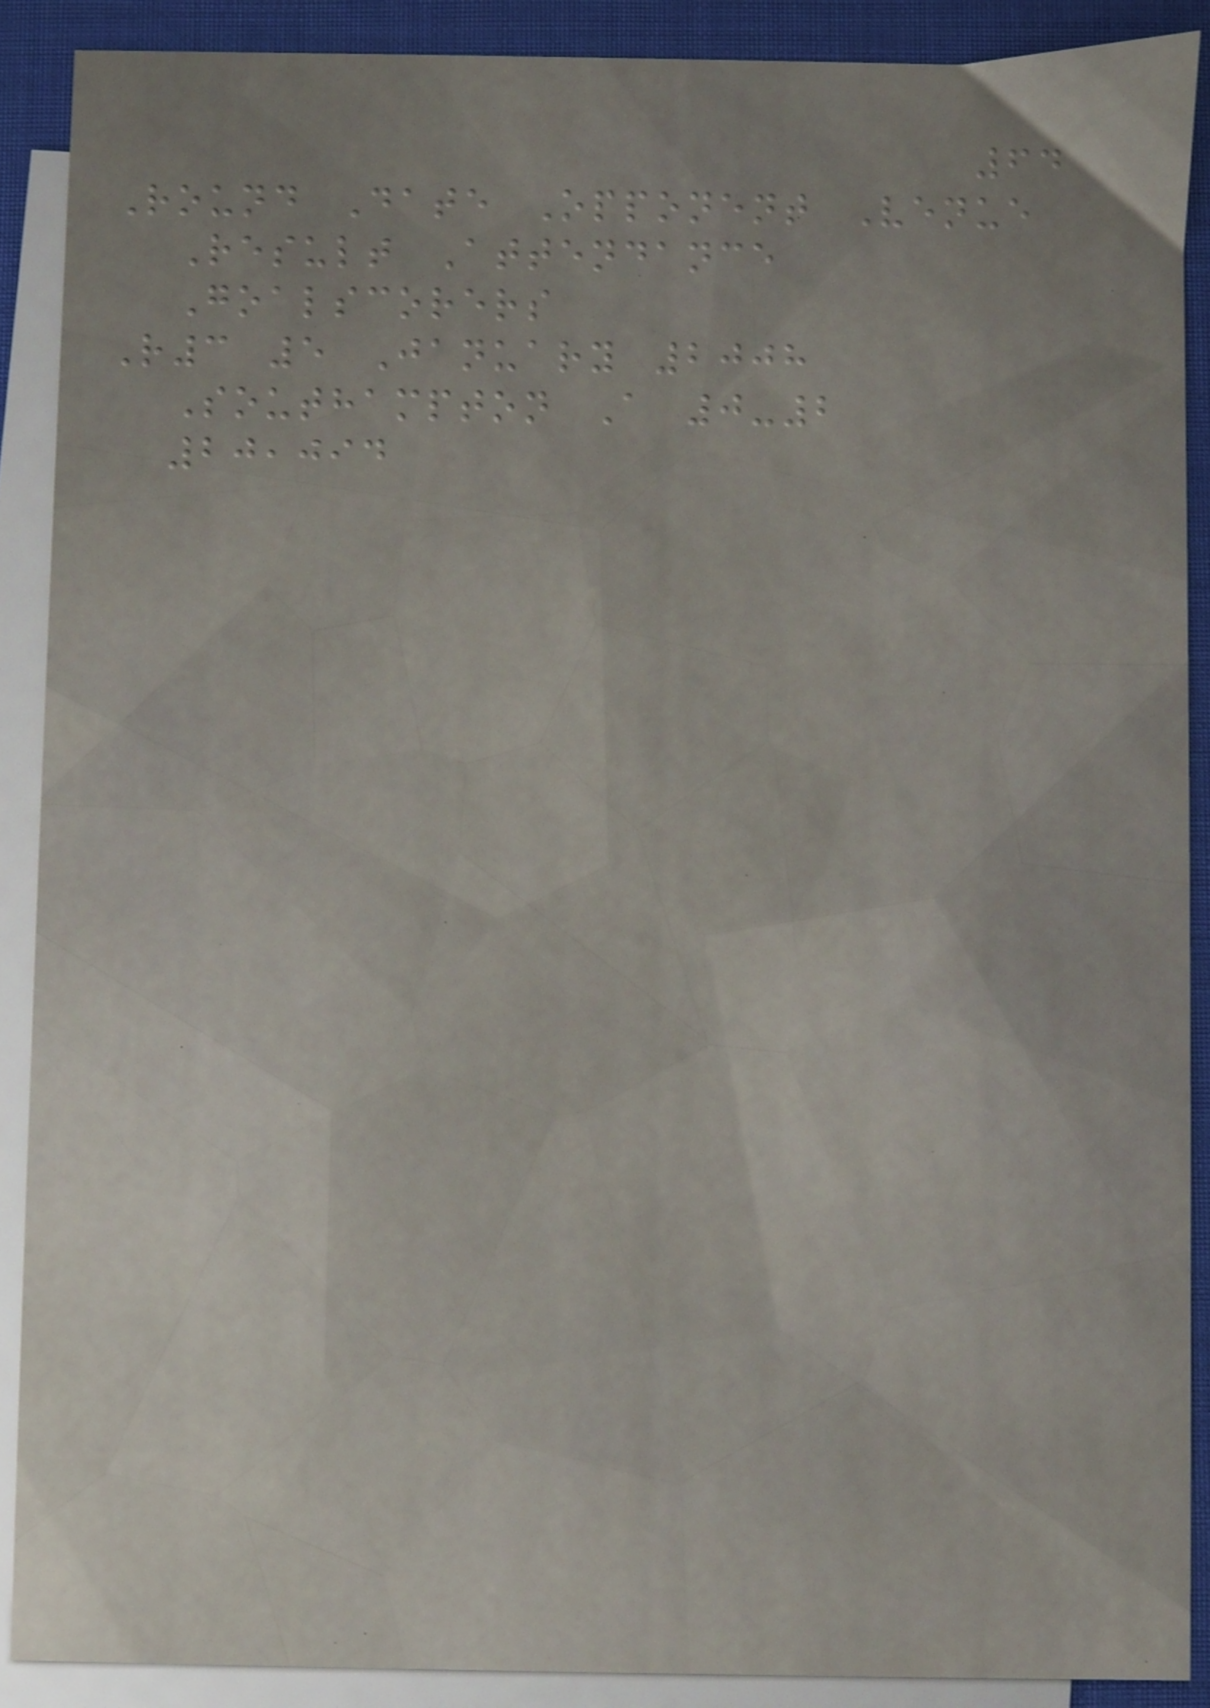64
Round Date Opponent Venue
Result Attendance
Goalscorers
R3 5 January 2008
Southampton A 0-2
20,094
